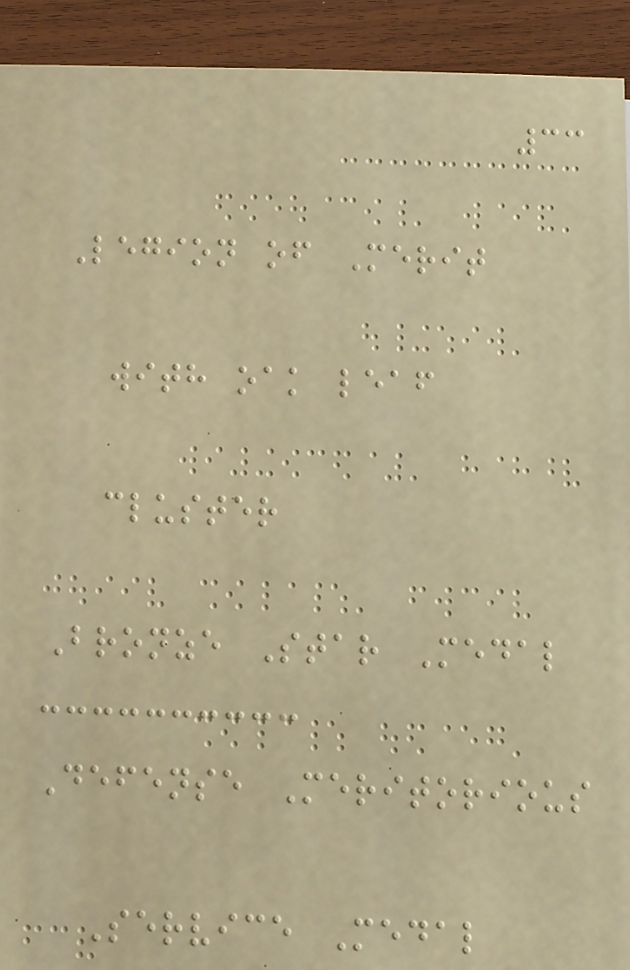33
Legion of Merit
with oak leaf
cluster
Bronze Star Medal
Defense Meritorious
Service Medal
